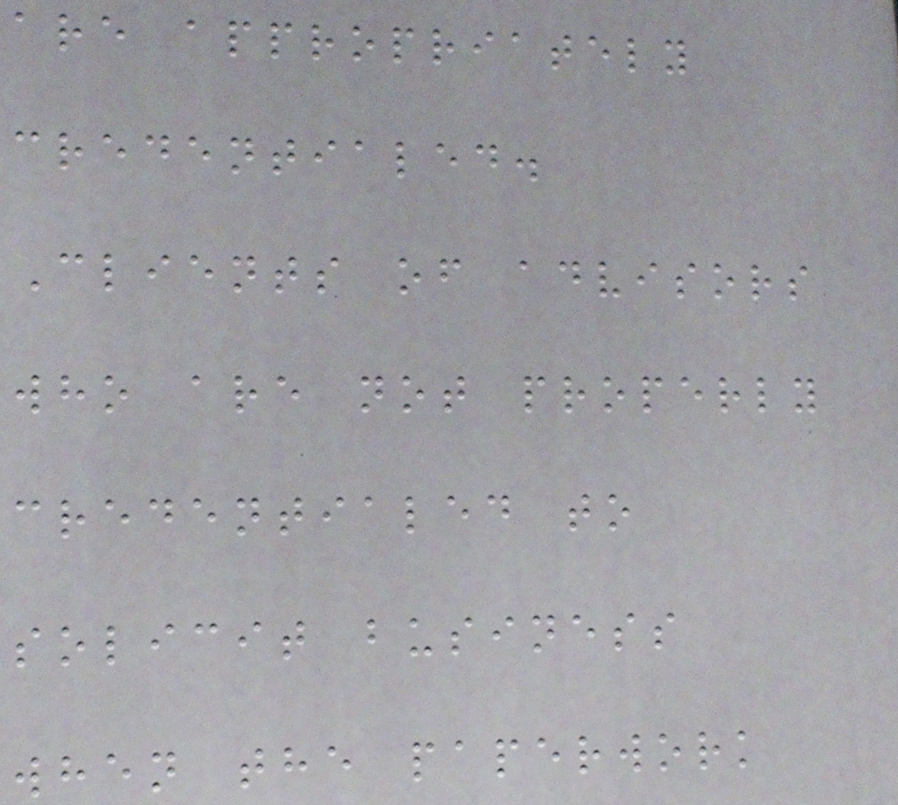are appropriately
credentialed.
Clients of advisors
who are not properly
credentialed to
solicit business
when the paperwork
